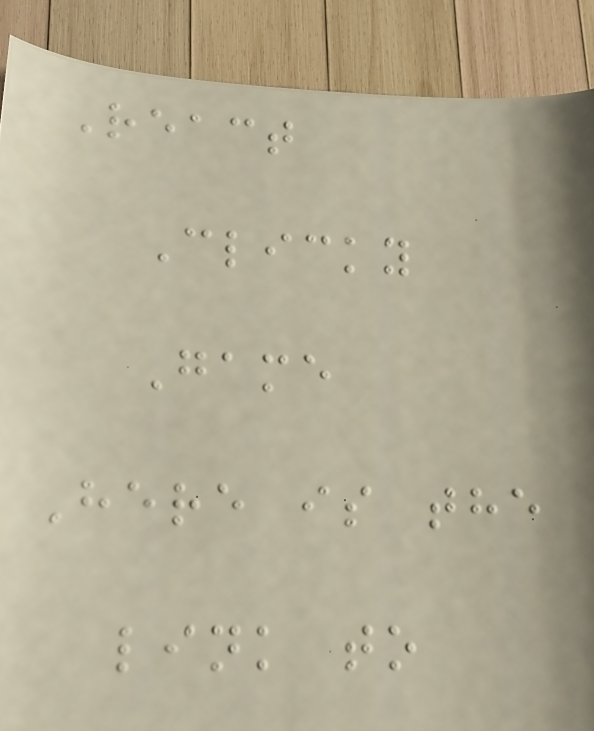React
Clicky
Game
Here is the
link to
